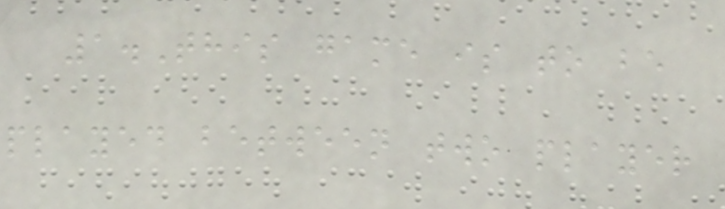1.This game is to be
played between two player
